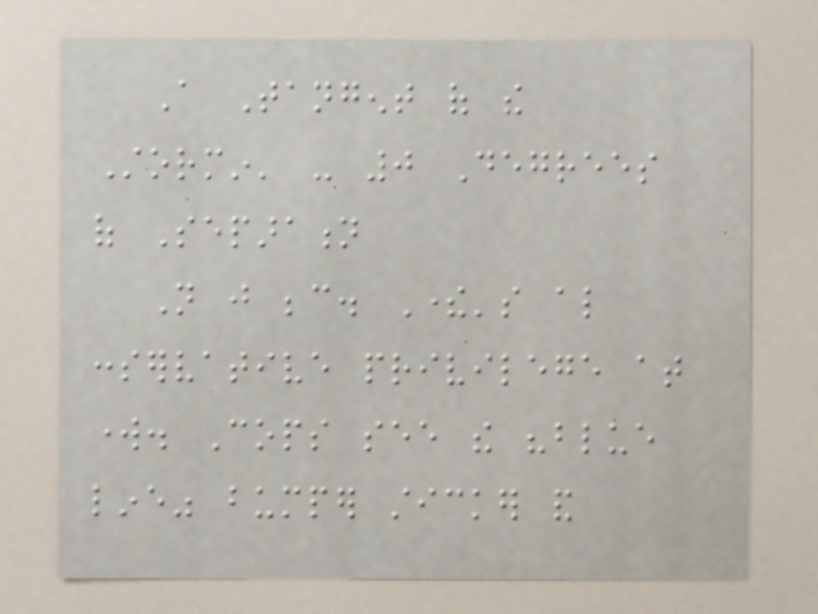A Tangent of the
Stormin' - 0 Degrees
of Separation
Not just because. There's also
conservative privilege at
work. Cops see the "blue
line" bumper sticker and
